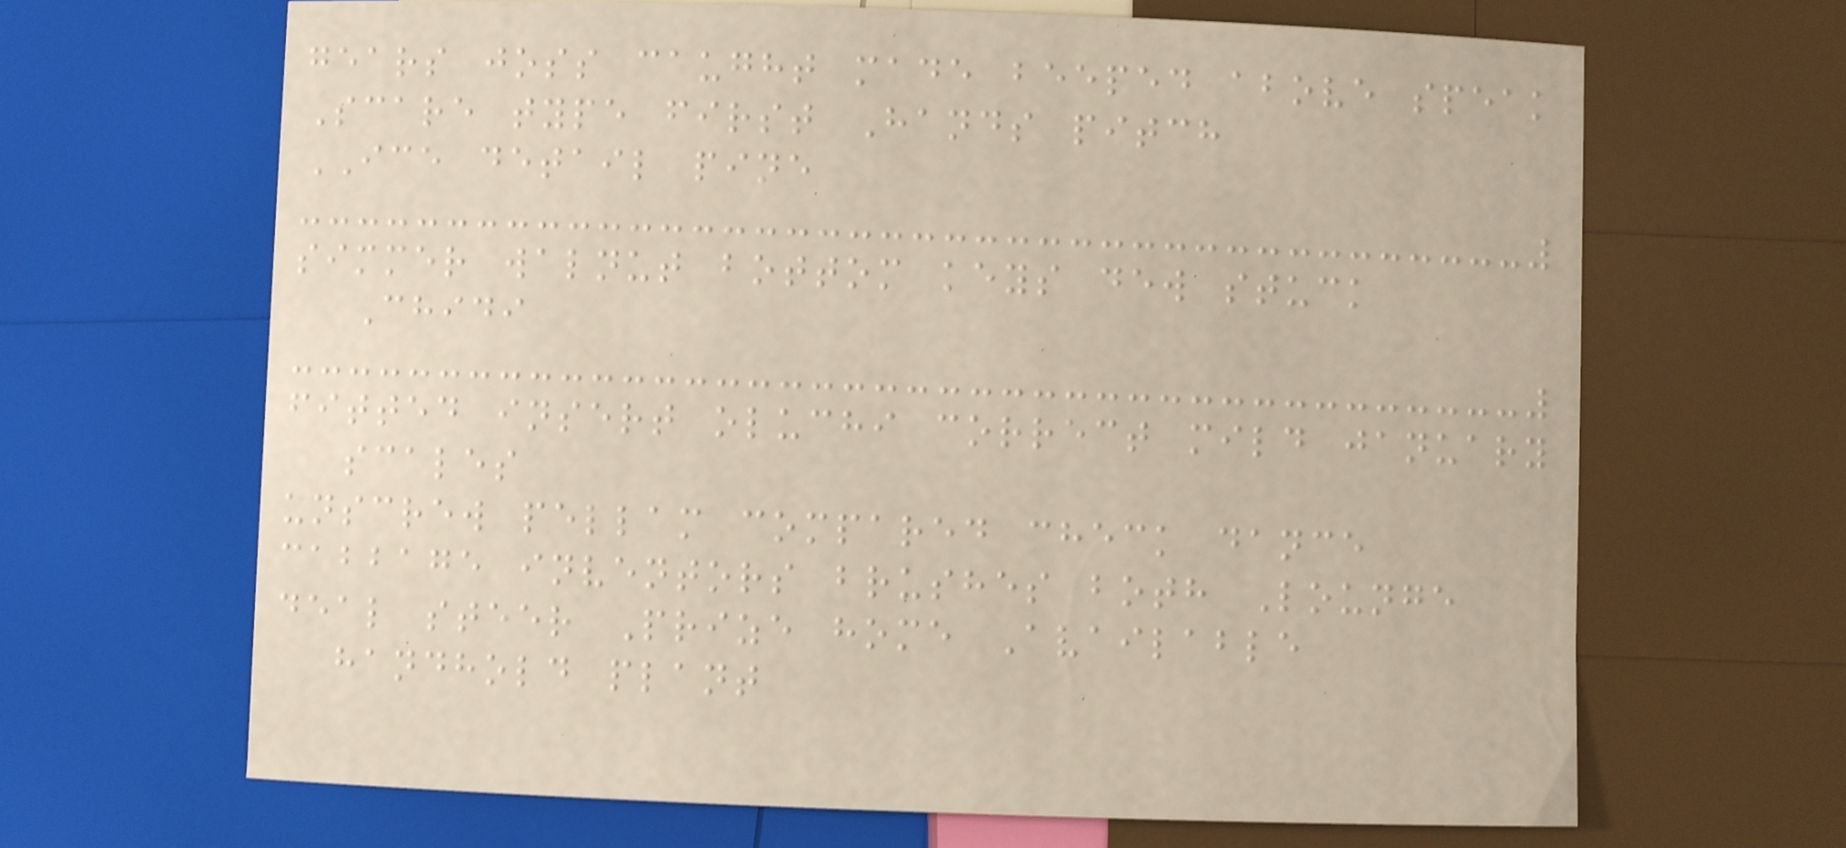gears joss caught made beeped above speak
Scare type first Hands pitch
ICE detail pine
simmer walnut bottom keys dew stuck
Chidi
fitted insert oluchi correct mild january
scales
unscrew pellam compared check dance
cabbage inventors brushes both Lounge
deal steer Prize home Available
handhold plant
